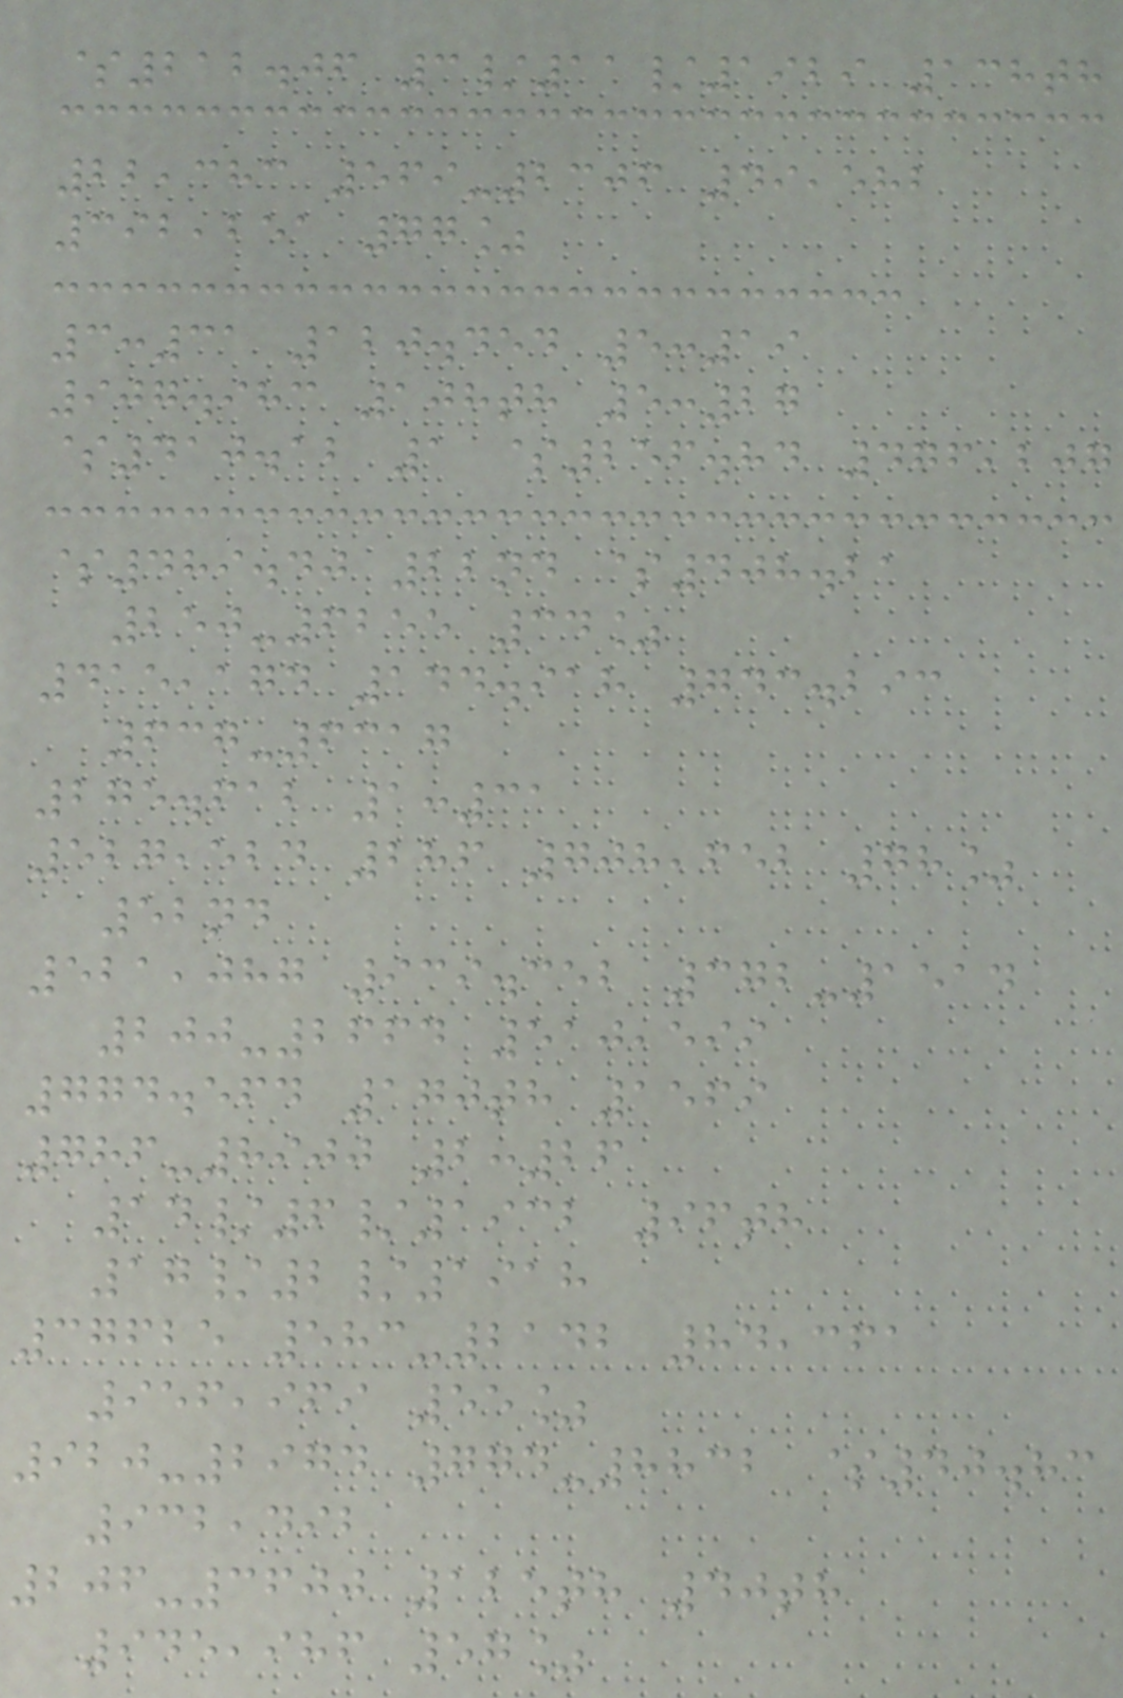$212.06 3/11/1929 138th
22,383 569-2306 49,582
392,251 77%
3:31 120.454 5:19
907.983 108th 5:27
$410.12 1 $256.84 476,207
$489.40 22nd $408.21
250-6255 34%
415,174 144.918 743.293
637-6317
275.612 1:31
527,524 286 708,652 78%
52nd
521,087 939.352 372-1514
200-2664 510,599
774.564 170th 1569
786-8900 2:26
14/6/1932 96th
17/2/1918
37625 583-2142 84,361
956,969 55%
920-2974 774-8832 $40.83
932,492
206-3600 125th 40th
945,986 57%
